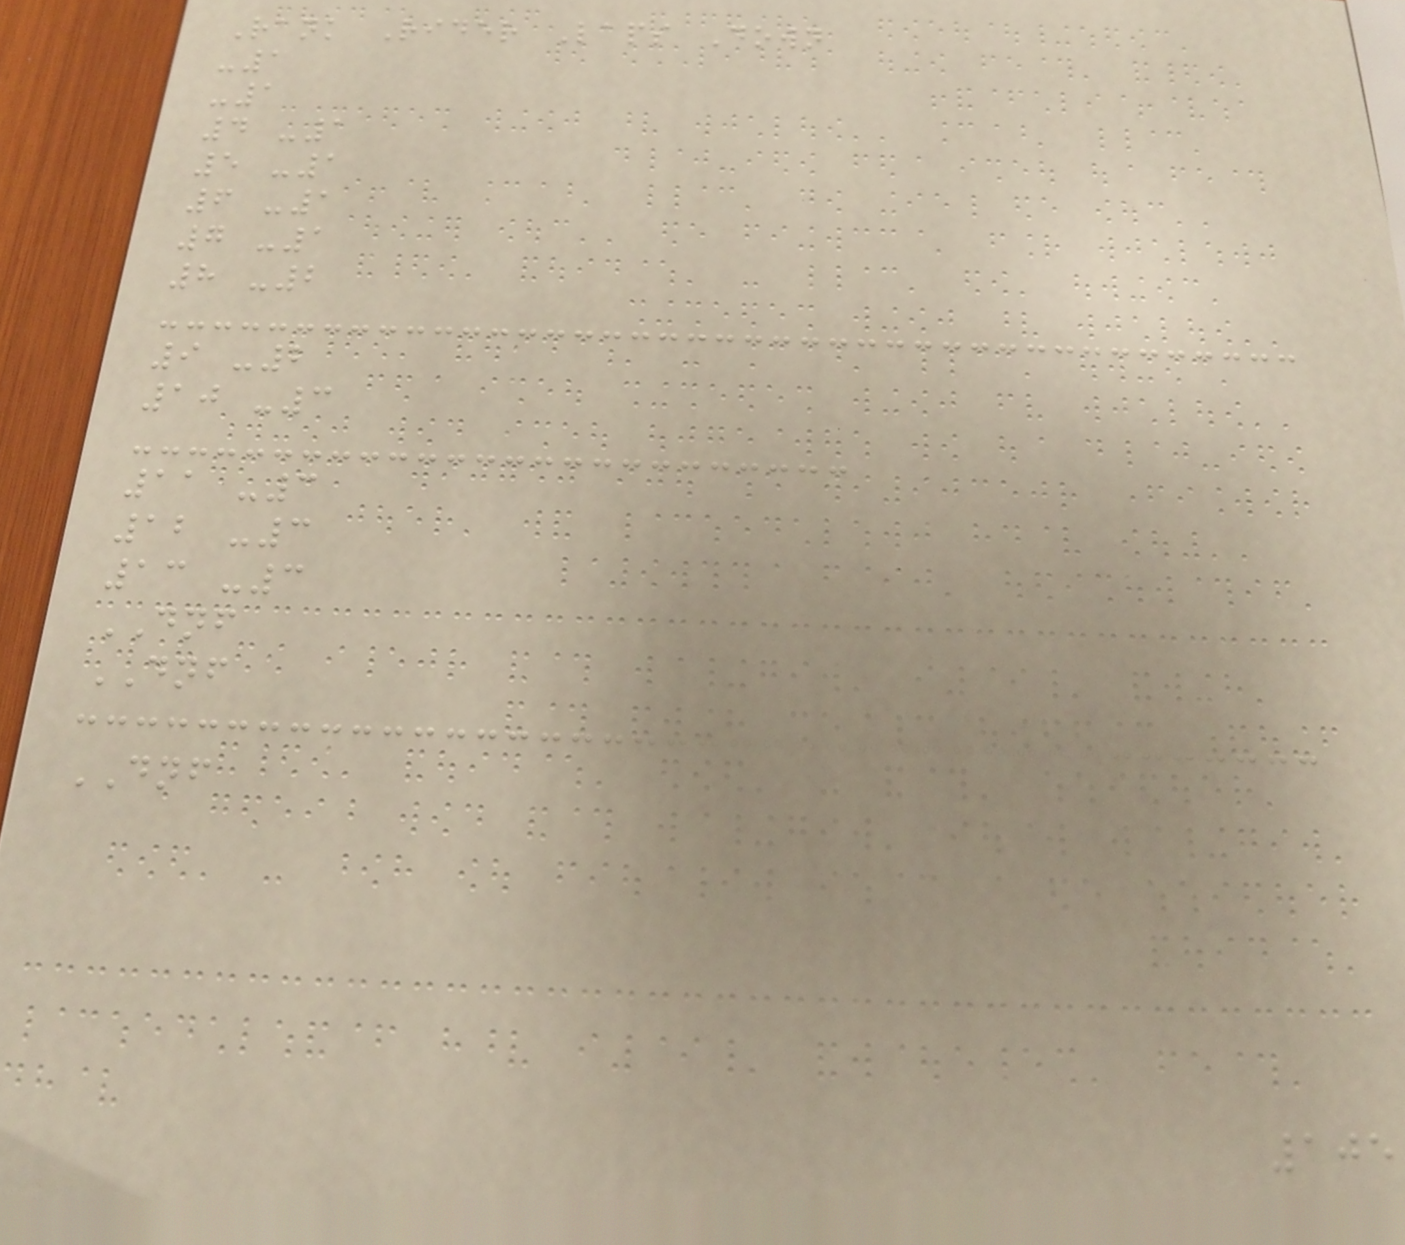Rank Rider Laps Down
-1
-1
4 -1
5 -1
6 -1
7 -1
8 -2
9 -2
10 -3
11 -3
12 -3
13 -3
DNF
DNF
DNF
105
